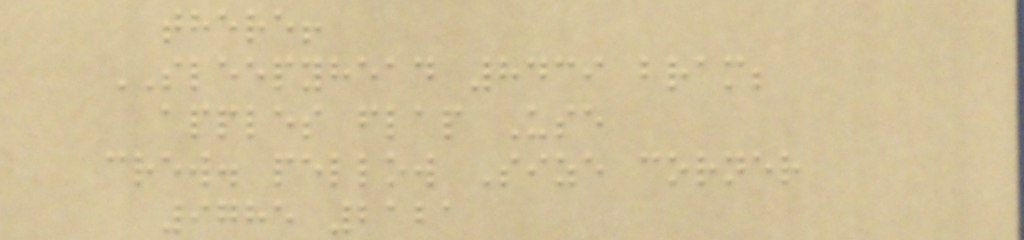there!
SLEEPYHEAD 8439 bram;
apples flap Use
crew. pellow Size corner
9785 2121
